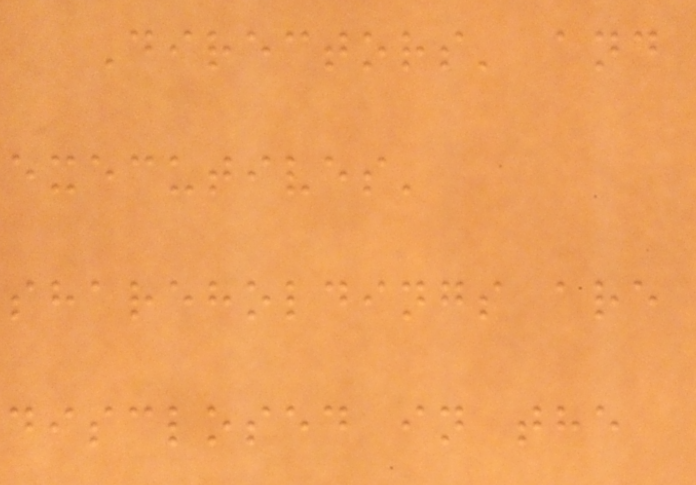Directors' and
executives'
shareholdings are
disclosed in the
